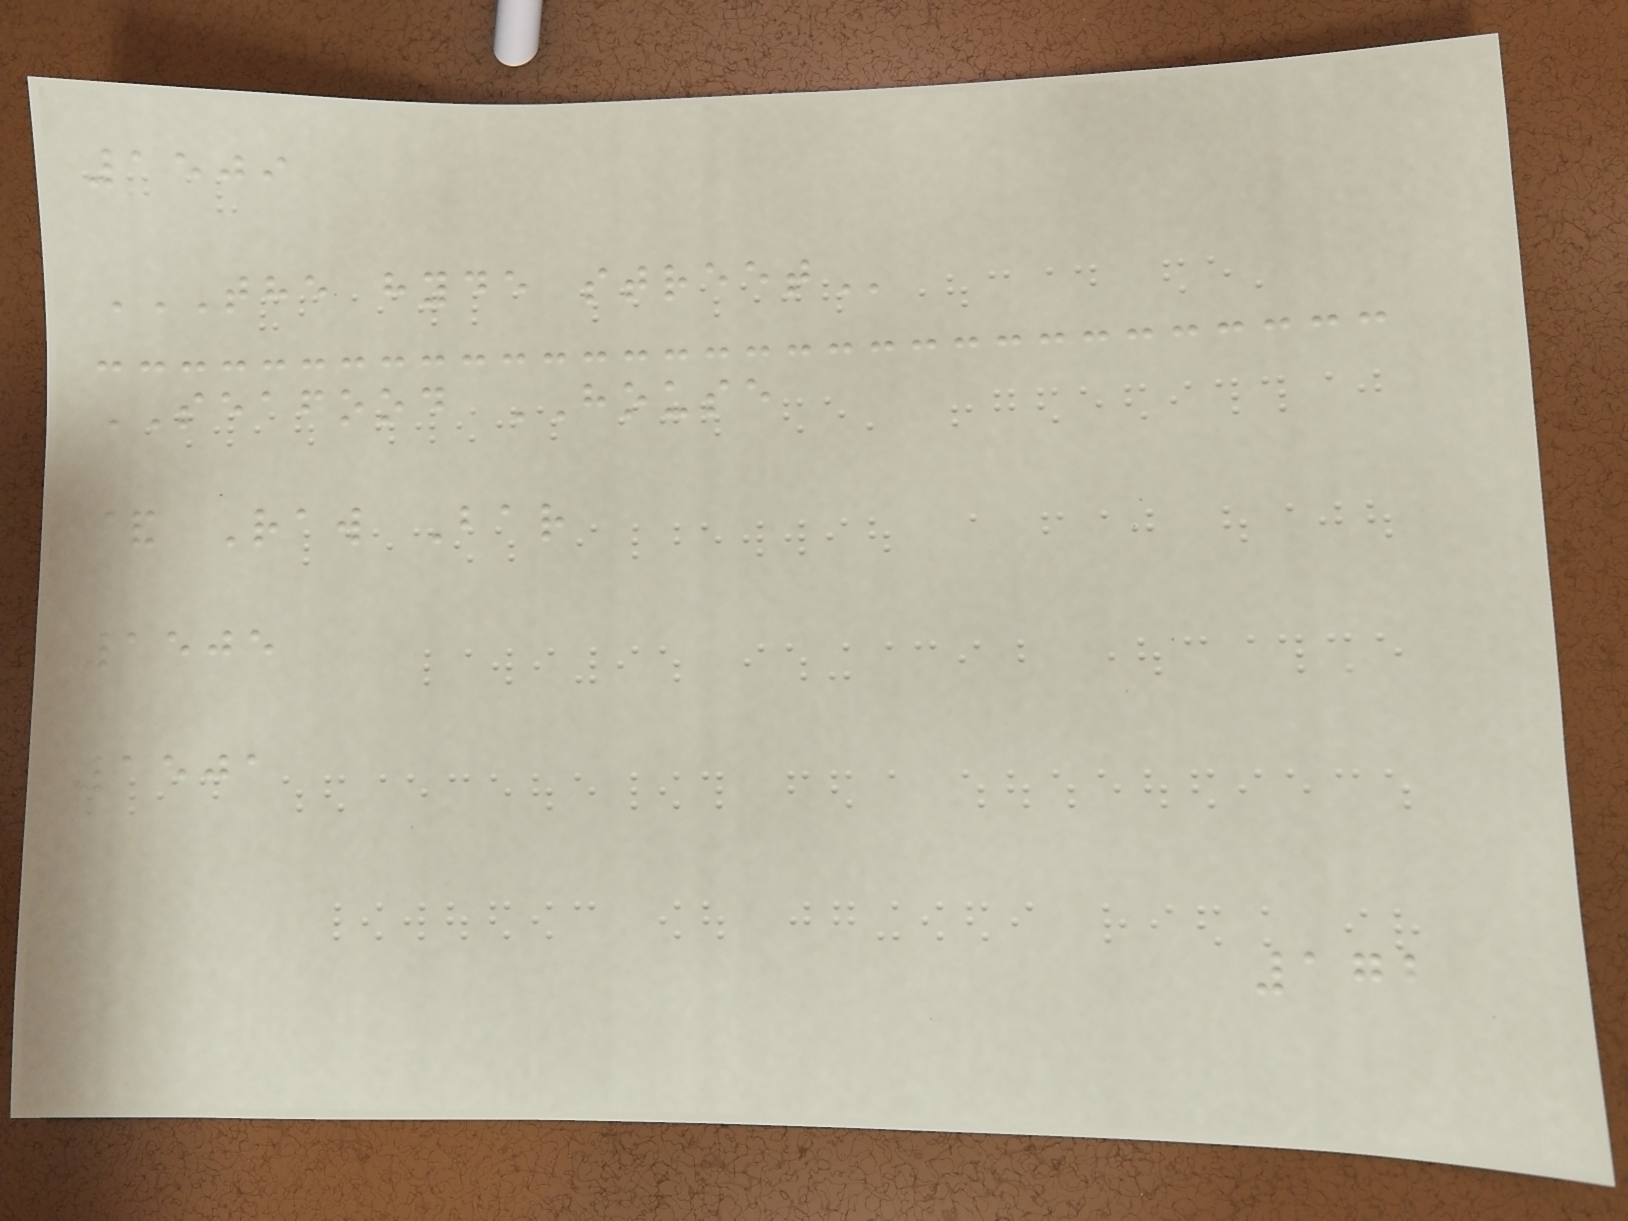1509
THE HYDE STREET
SEAFOOD HOUSE
& Raw Bar
1505
1501
172
